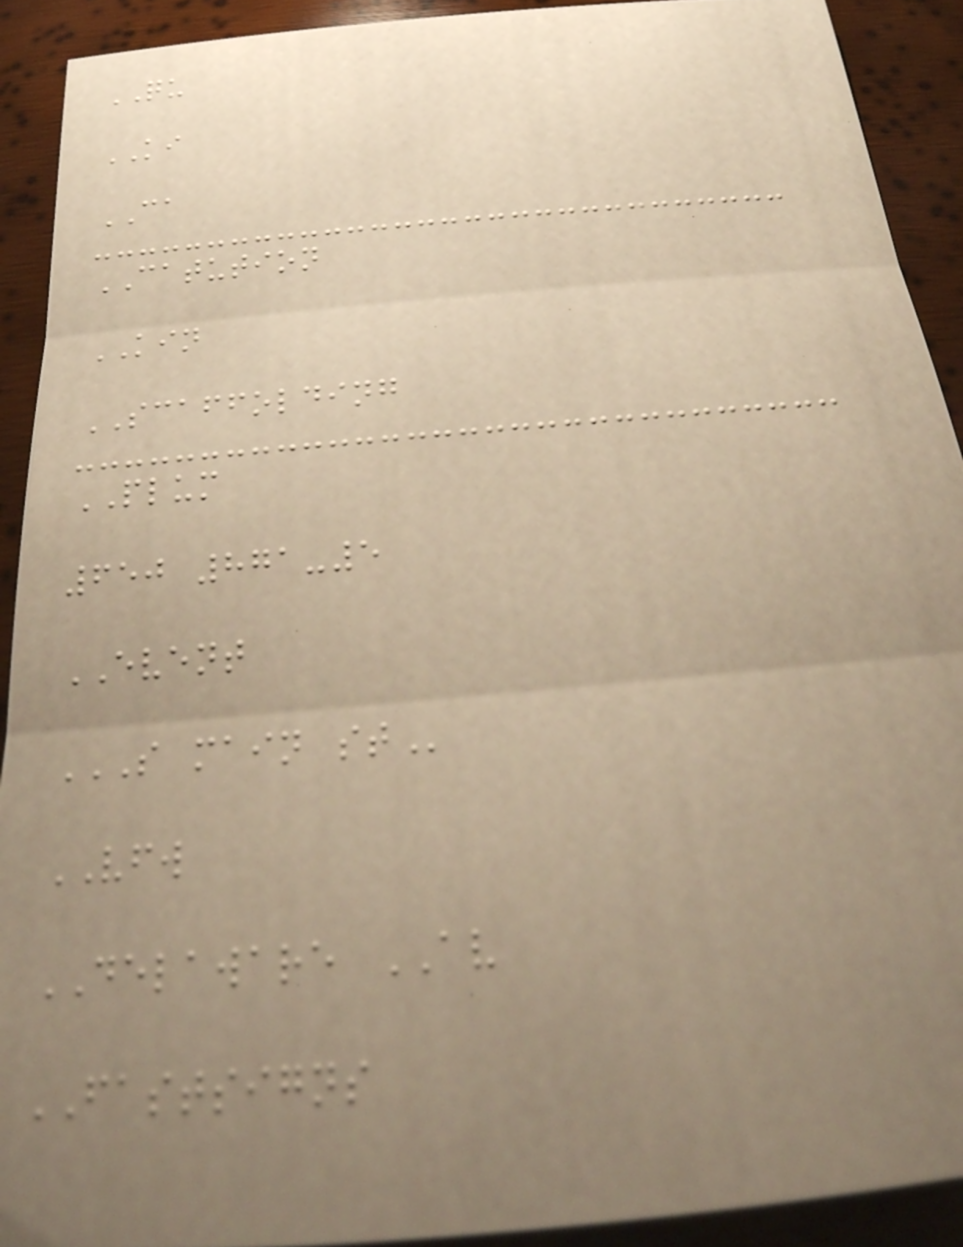QU
KI
CA
CATUTION
KIN
SCAFFOLDING
PLUM
650 871-5
EVENT
S MAIN ST
VFW
DELAWARE AV
FASTSIGNS
